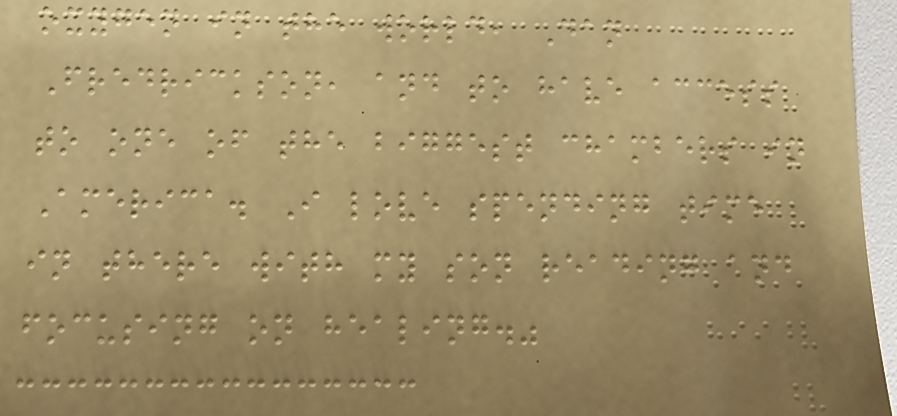oxygen in the world, Dan
Fredrickson, and to have access
to one of the biggest chambers in
America. I love spending time
in there with my son reading and
focusing on healing."
